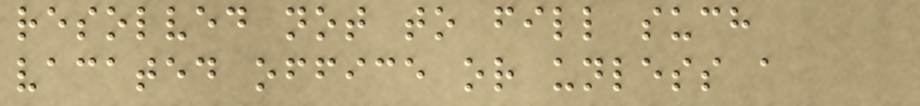resolved not to fill such
vacated office or unless a
